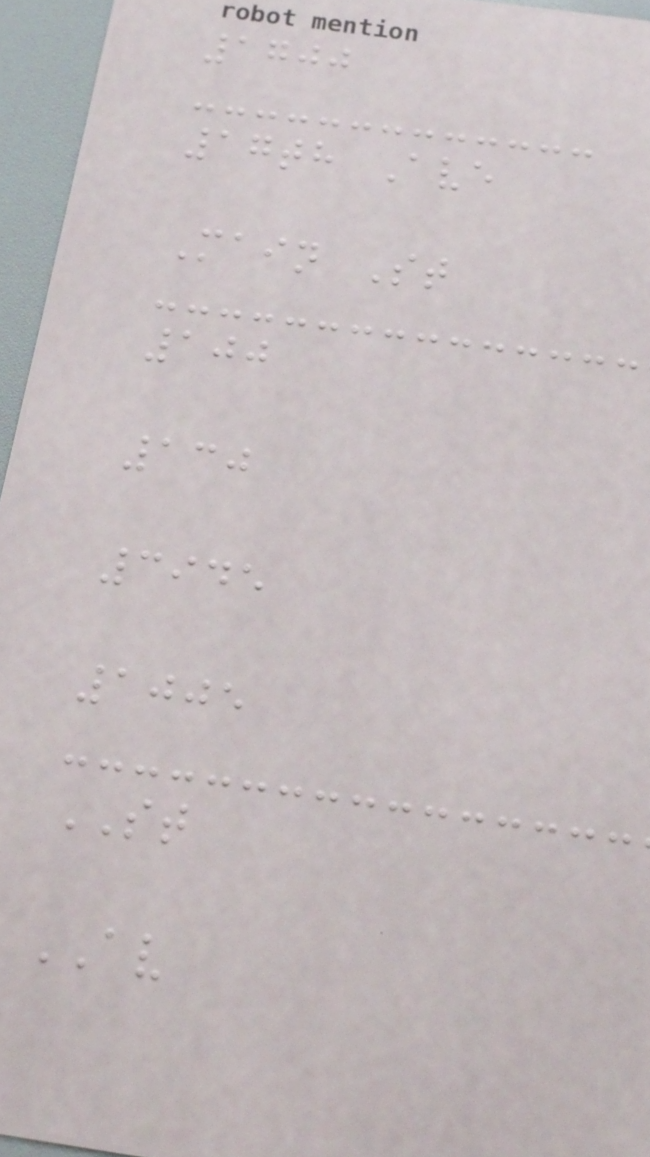1700
17th Ave
Main St
100
130
3945
1005
ST
AV
